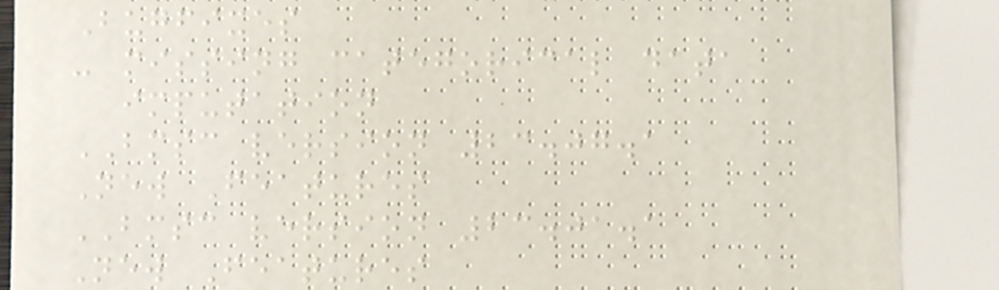Bugfixes
- missing categorical data
imputation
BMSC version 23.07.1
New Features
BMSC version 23.01.1
New Features
